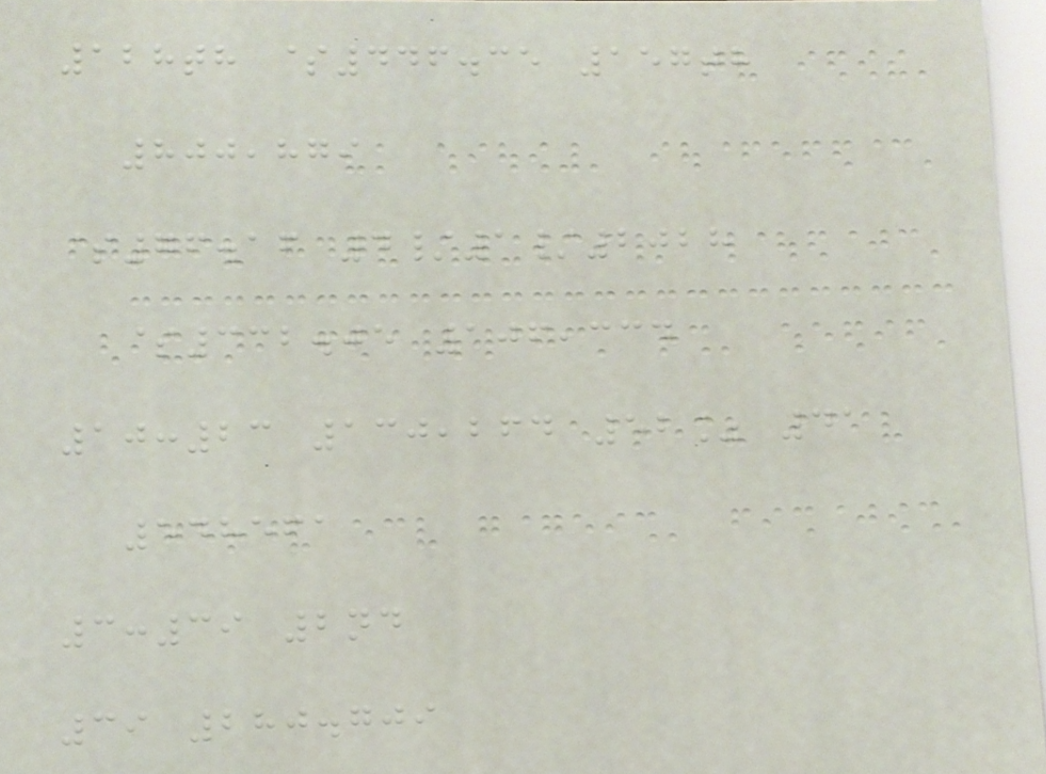128th $446.35 157th
800,879
$76.16 4/1/2028
$332.05 106,334
10:23 130,264 52% 41
548561
3:39 2nd
39 280.709
